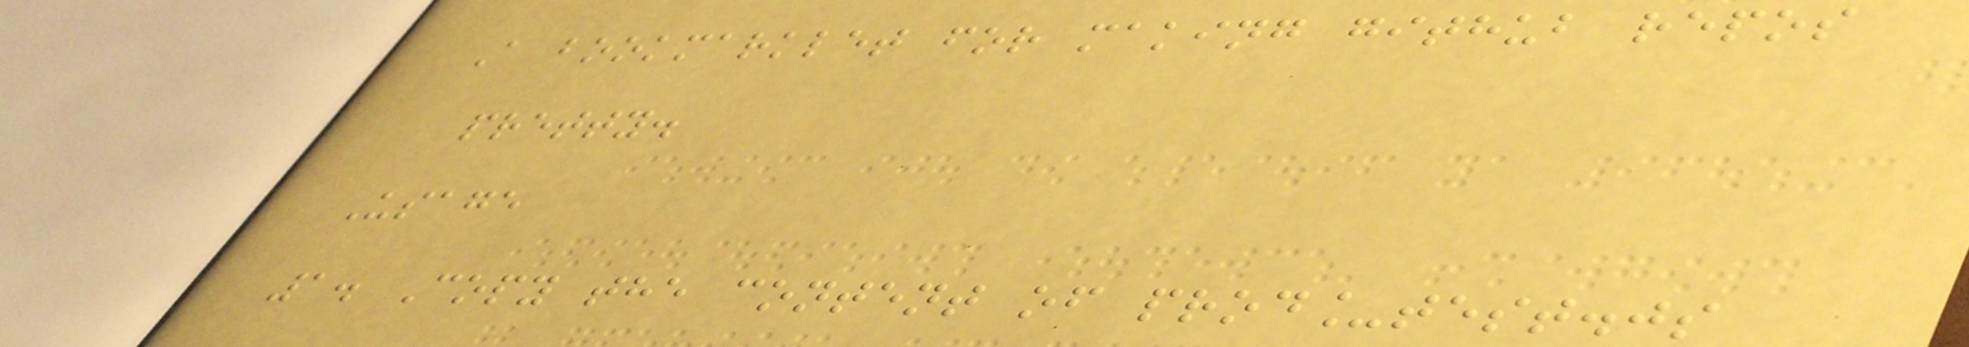A bookmarklet for making github repos
pretty.
Usage
1. Copy the content of prod_test.js
